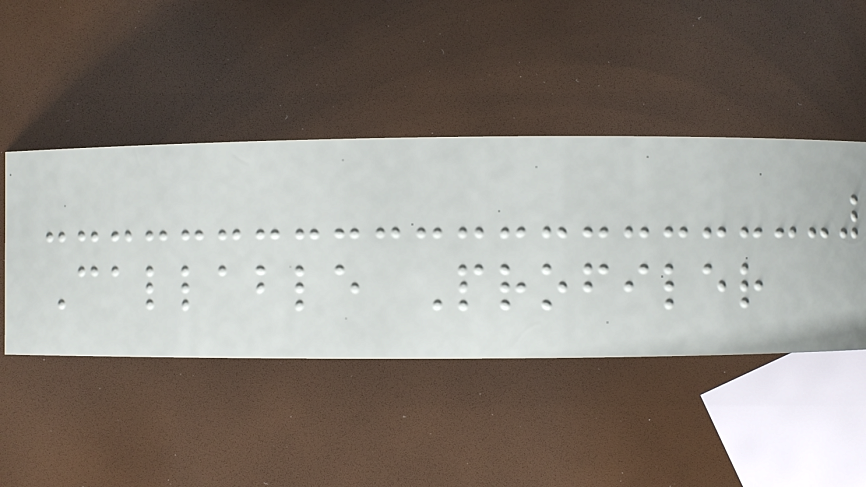Callable Profiler
